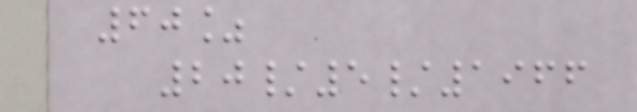60%
20/5/1966
